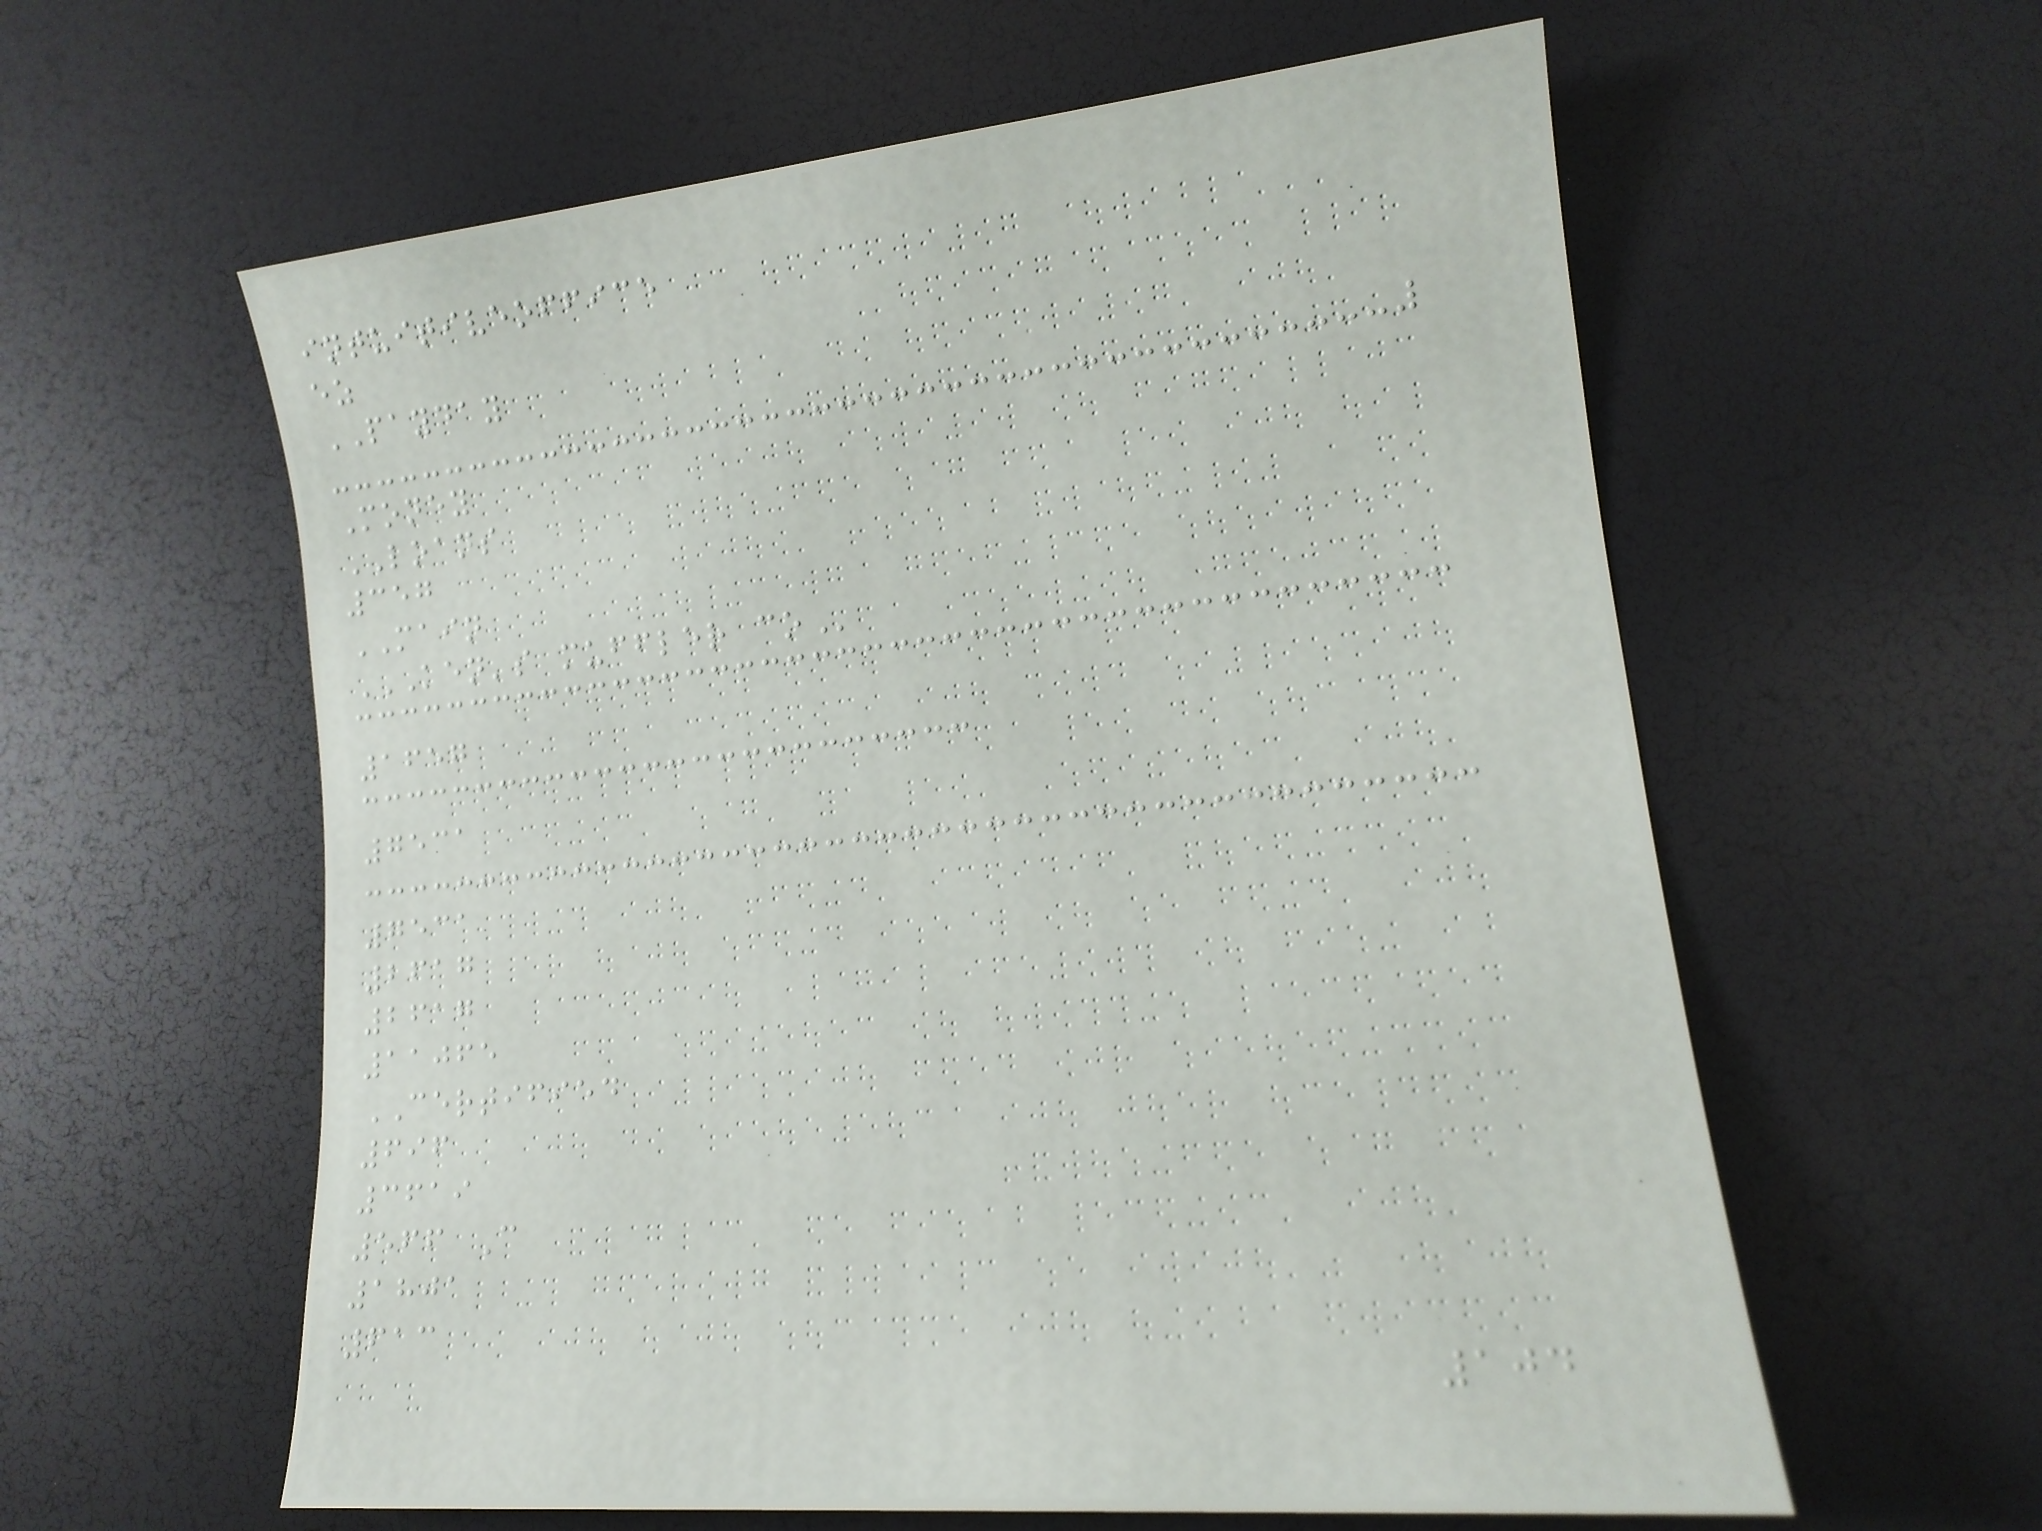intuitiveoffice
ez
PAYDAY
Money
LOANS
357
MAIN
KEN'S MUFFLER CO
1657
7531
7531
2617
2617
11065
CERTIFIED
696
3619
566 C
1801
613
104
